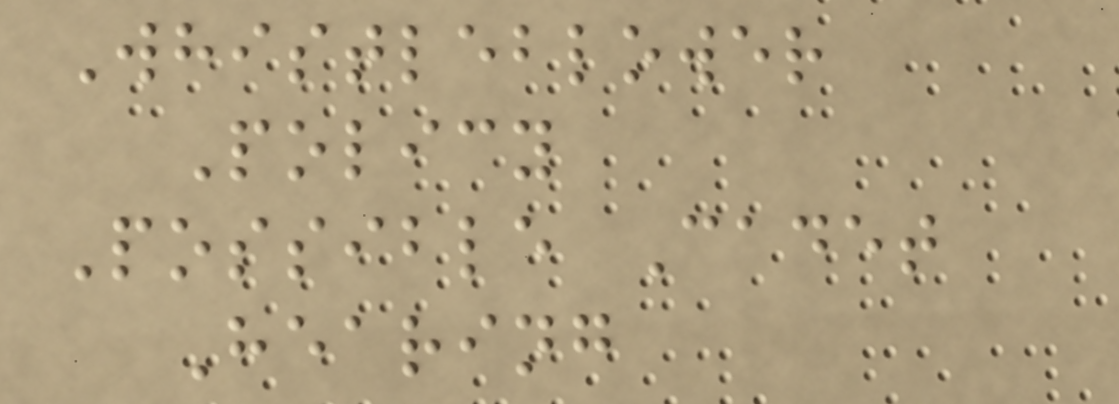Whistleblower
Policy
Possible Cadet
Hearing
